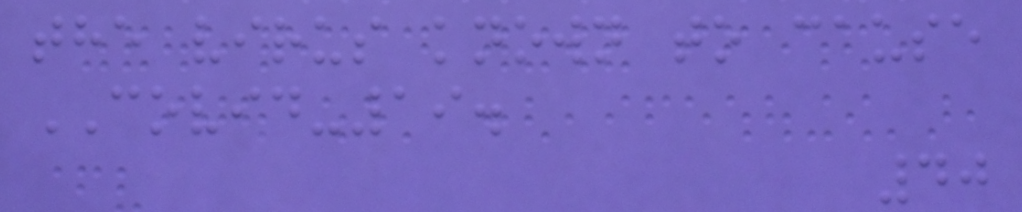the virus known to cause
COVID-19.
40
